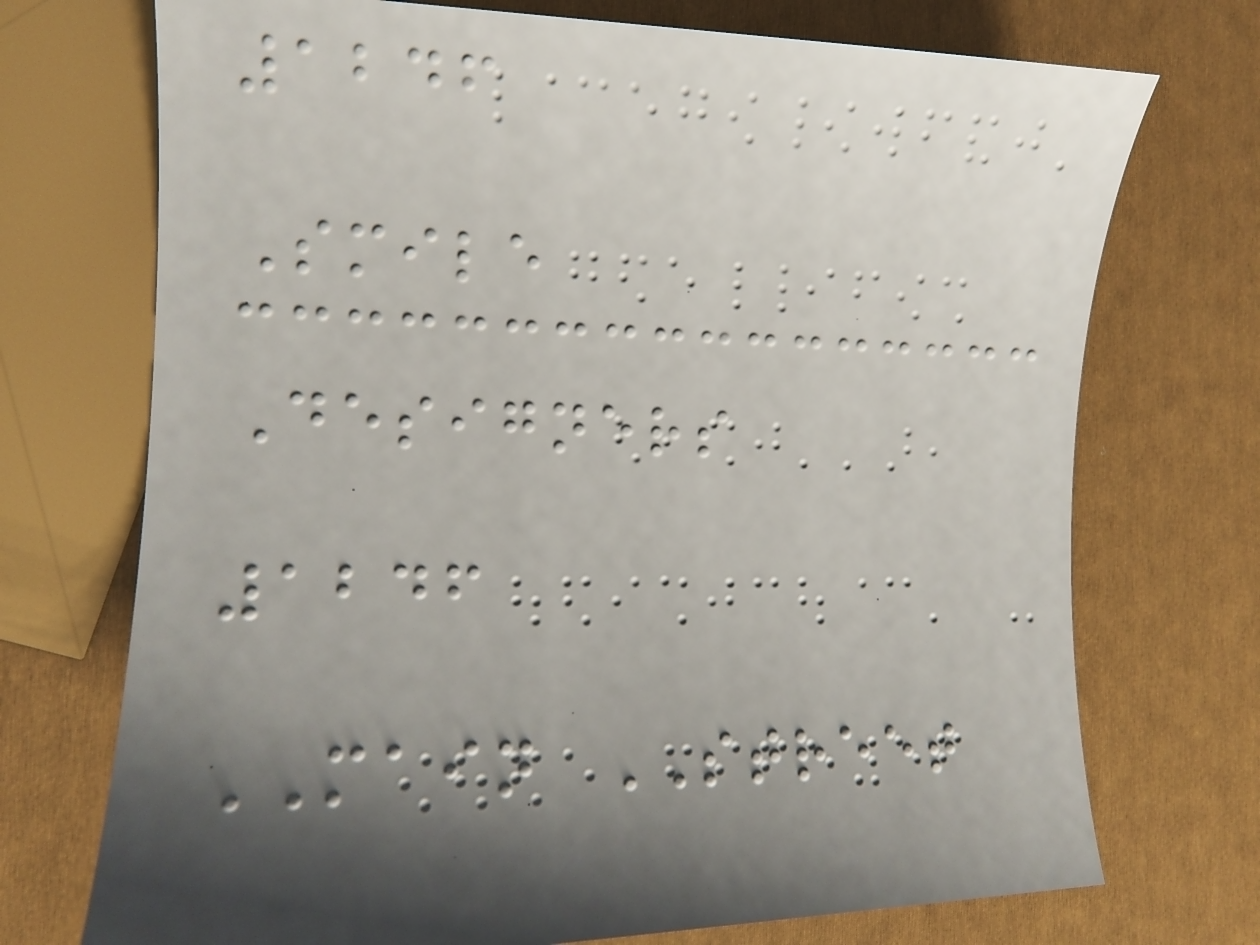1246
Smile
Designers
1246
MAIN STREET
